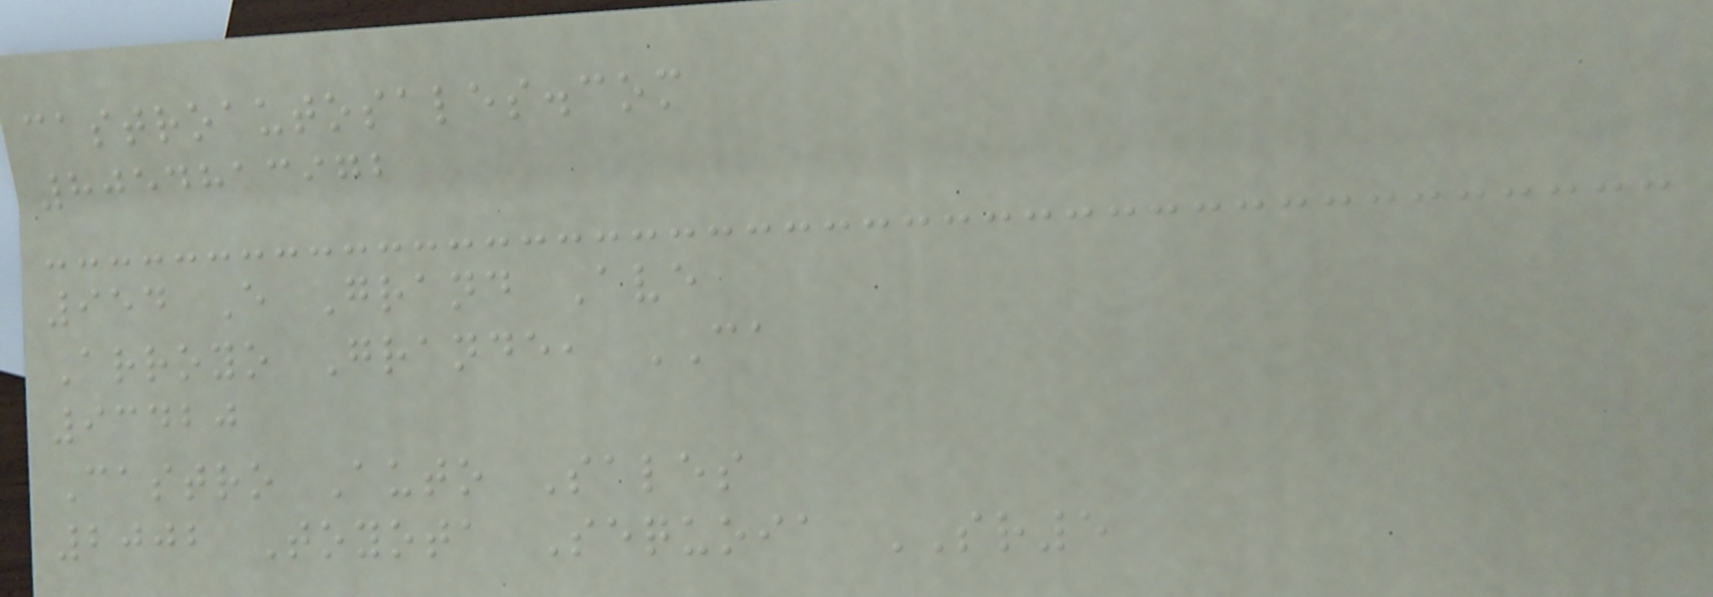castroautosales.com
8054813972
954 E Grand Ave
Arroyo Grande, CA
93420
Castro Auto Sales
2002 Toyota Sequoia SR5
